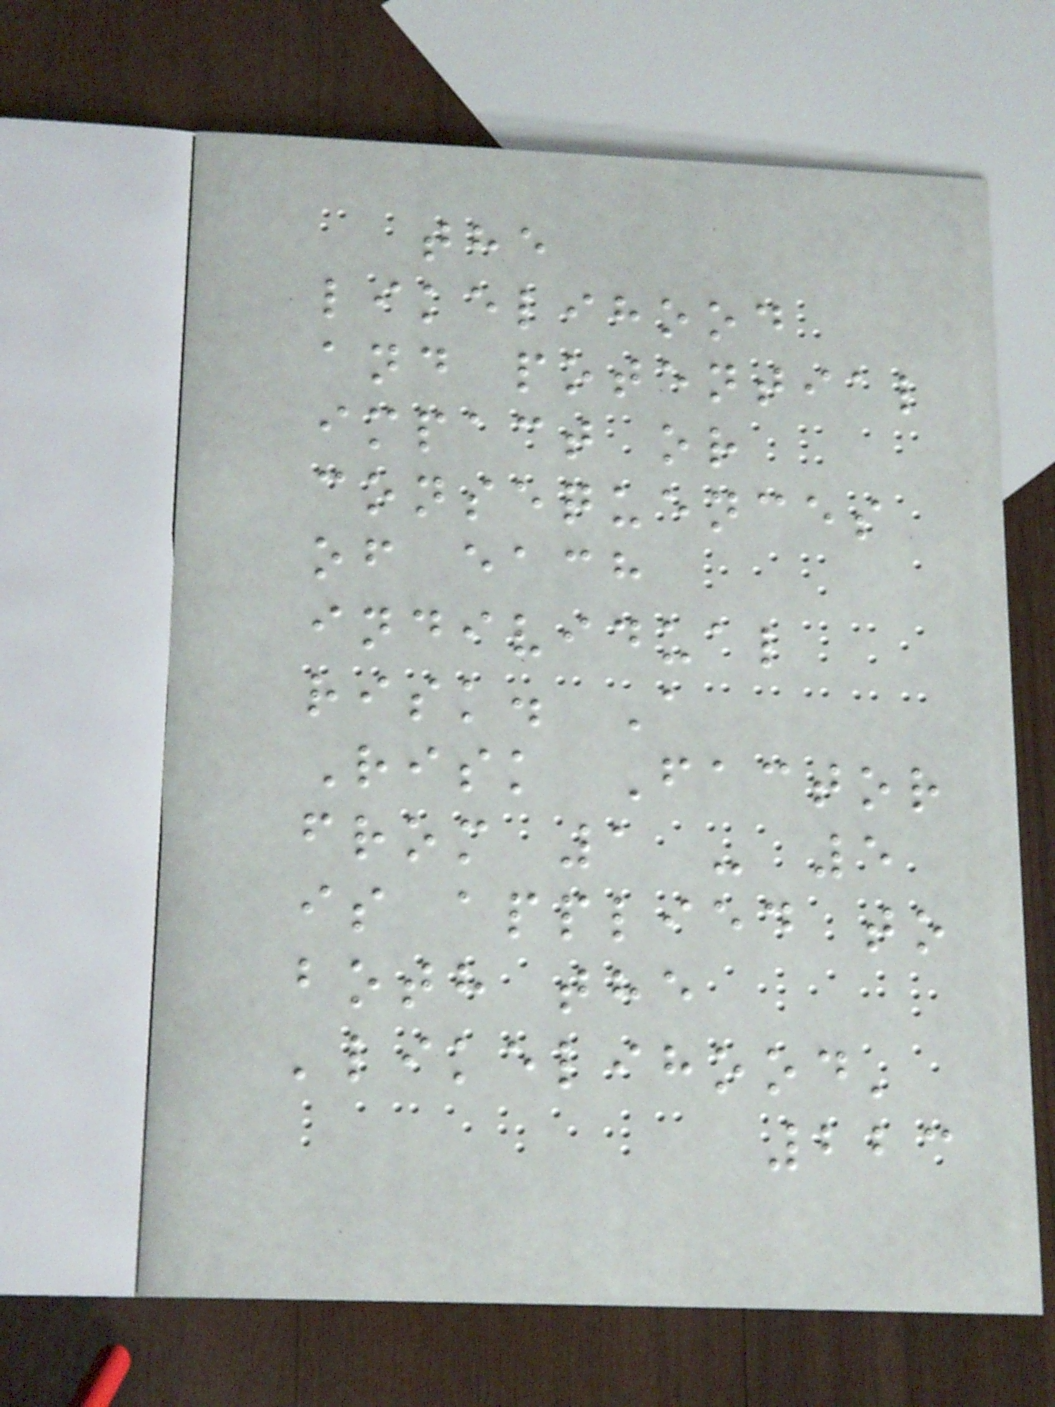the
likelihood
and potential
impact or
consequences
of each
individual
risk. A
Risk Factor
from 1 - 5
is applied to
both the
'likelihood'
223
